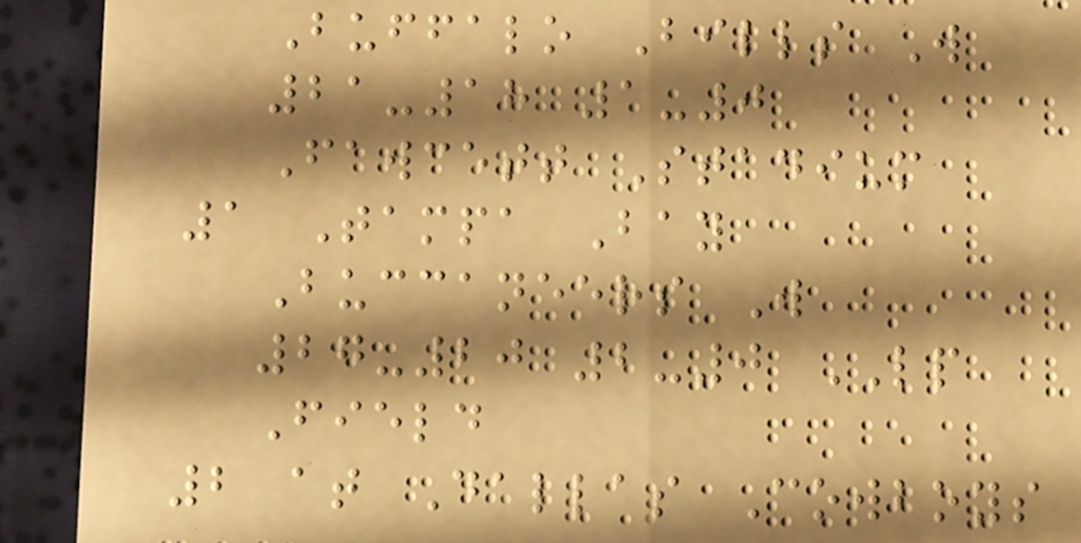Buffalo Bills W
21-18 1-0
Fawcett Stadium
1 Tampa Bay
Buccaneers W
27-20 2-0 LP
Field
2 at Dallas Cowboys
